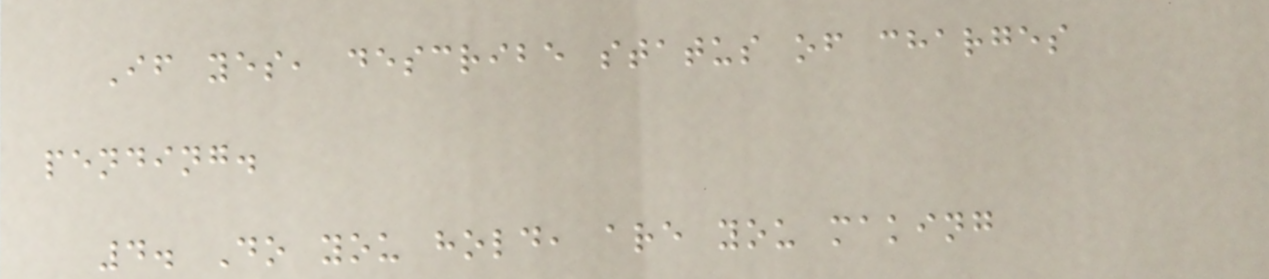If yes, describe status of charges
pending.
4. Do you hold, are you making
